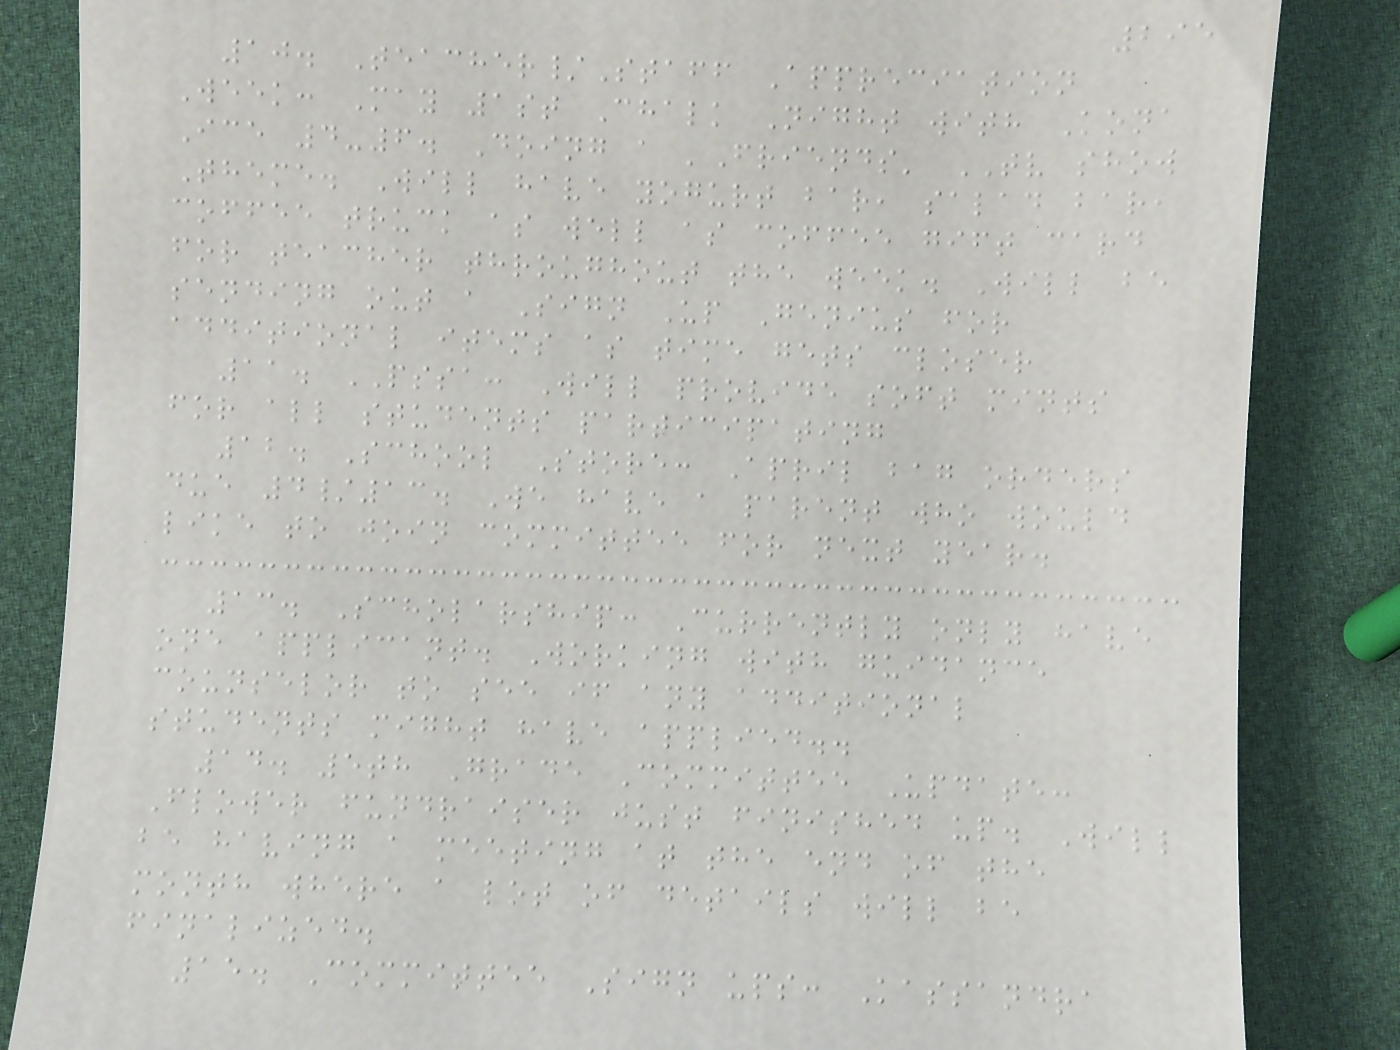295
10. Teacher/Staff Appreciation
Week: May 1st Chalk Night with Kona
Ice 4-6. Doing a 'Friends' TV show
Theme. Will have yogurt bar, salad bar,
coffee truck as well as coffee gift card
for teacher throughout the week. Will be
sending out a Sign Up Genius for
additional items as time gets closer
11. PSSA: Will provide soft mints
for all students participating
12. School Store: April bag orders
due 4/13. We have a parent who would
like to join committee for next year.
13. Scholarship: Currently only have
one applicant. Working with guidance
counselor to see if any additional
students might have applied..
14. 5th Grade Committee Update:
Flower fundraiser just finished up. Will
be having a meeting at the end of the
month where a lot of details will be
finalized.
15. Committee Sign ups: Kassandra
